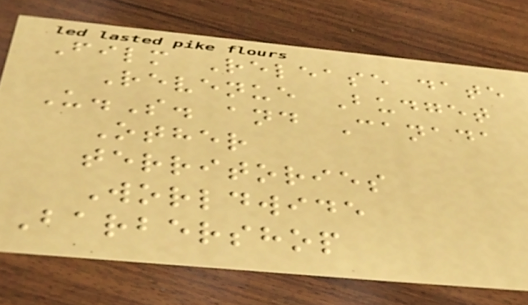Film Release date
Revenue Budget
U.S. and Canada
Other
territories
Worldwide
Barbershop
